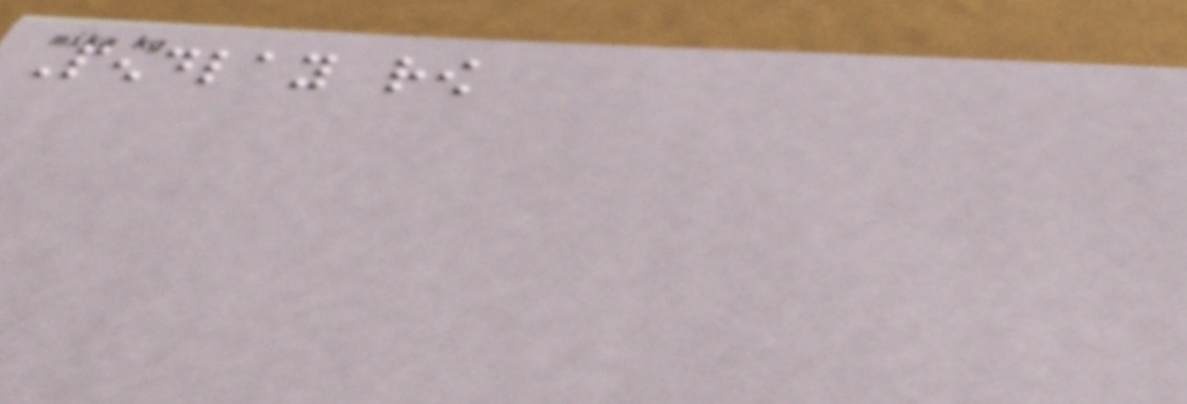Pendlay row
